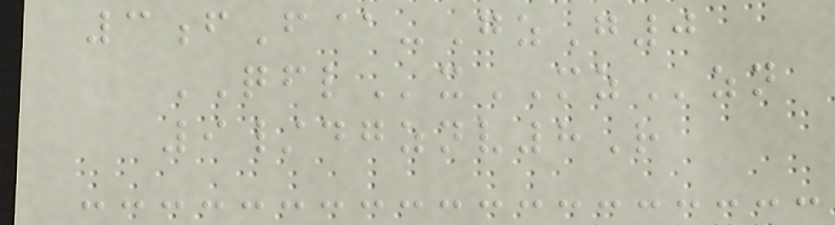3fF@-GzG0
QFLxMZzn
9/dgznv8R
